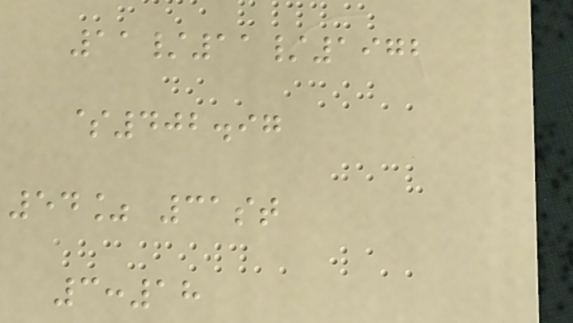11/11/1972
$402.97
54% 31st
3:18
